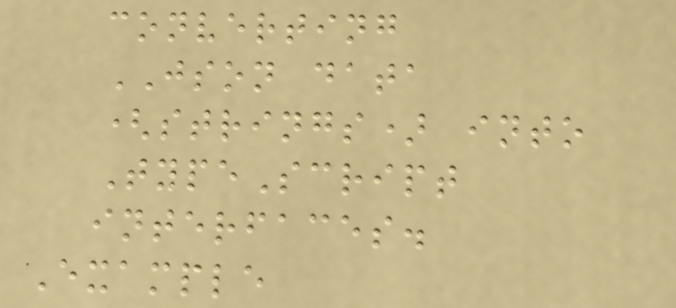converting
JSON data
(strings) into
TypeScript
interfaces.
Example
